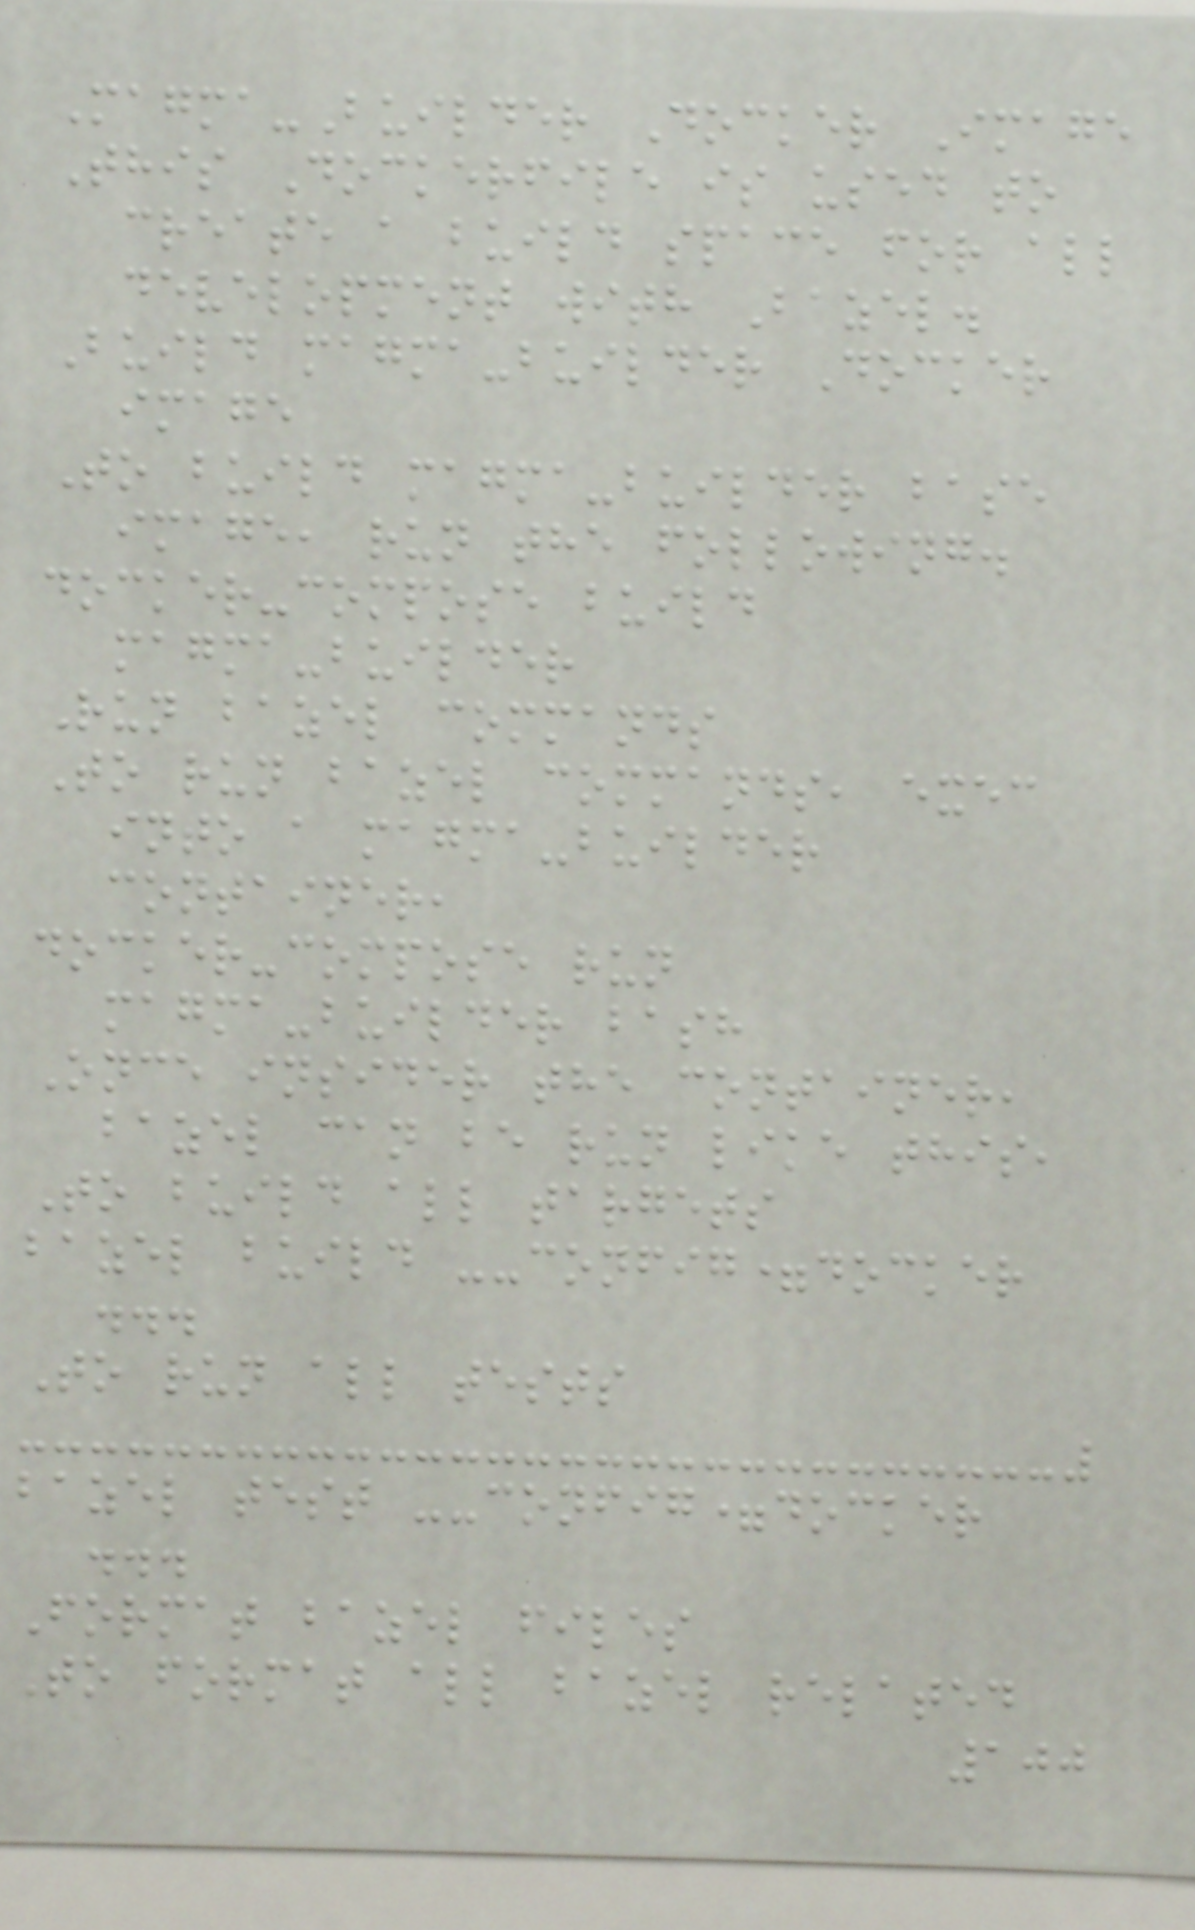Magma-Builder Docker Image
This Dockerfile is used to
create a build space for all
development with Bazel.
Build magma-builder Docker
image
To build magma-builder base
image, run the following.
docker-compose build
magma-builder
Run bazel commands
To run bazel commands, exec
into a magma-builder
container,
docker-compose run
magma-builder bash
Once insider the container,
bazel can be run like this,
To build all targets
bazel build --config=docker
...
To run all tests
bazel test --config=docker
...
Format bazel files
To format all bazel related
100
